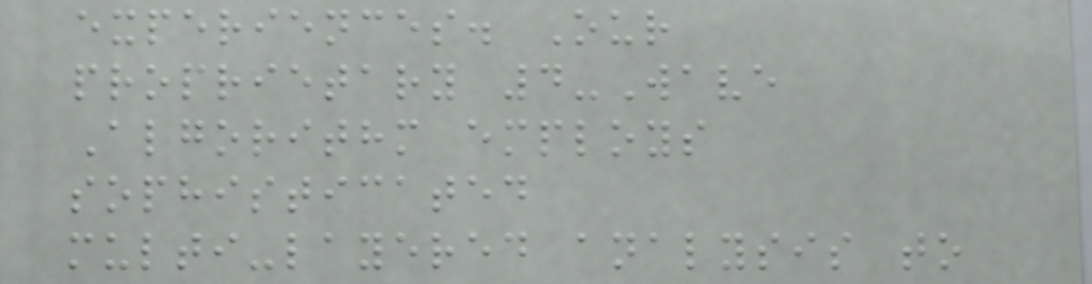experiences. Our
proprietary 4-Wave
Algorithm employs
sophisticated
multi-layered analysis to
